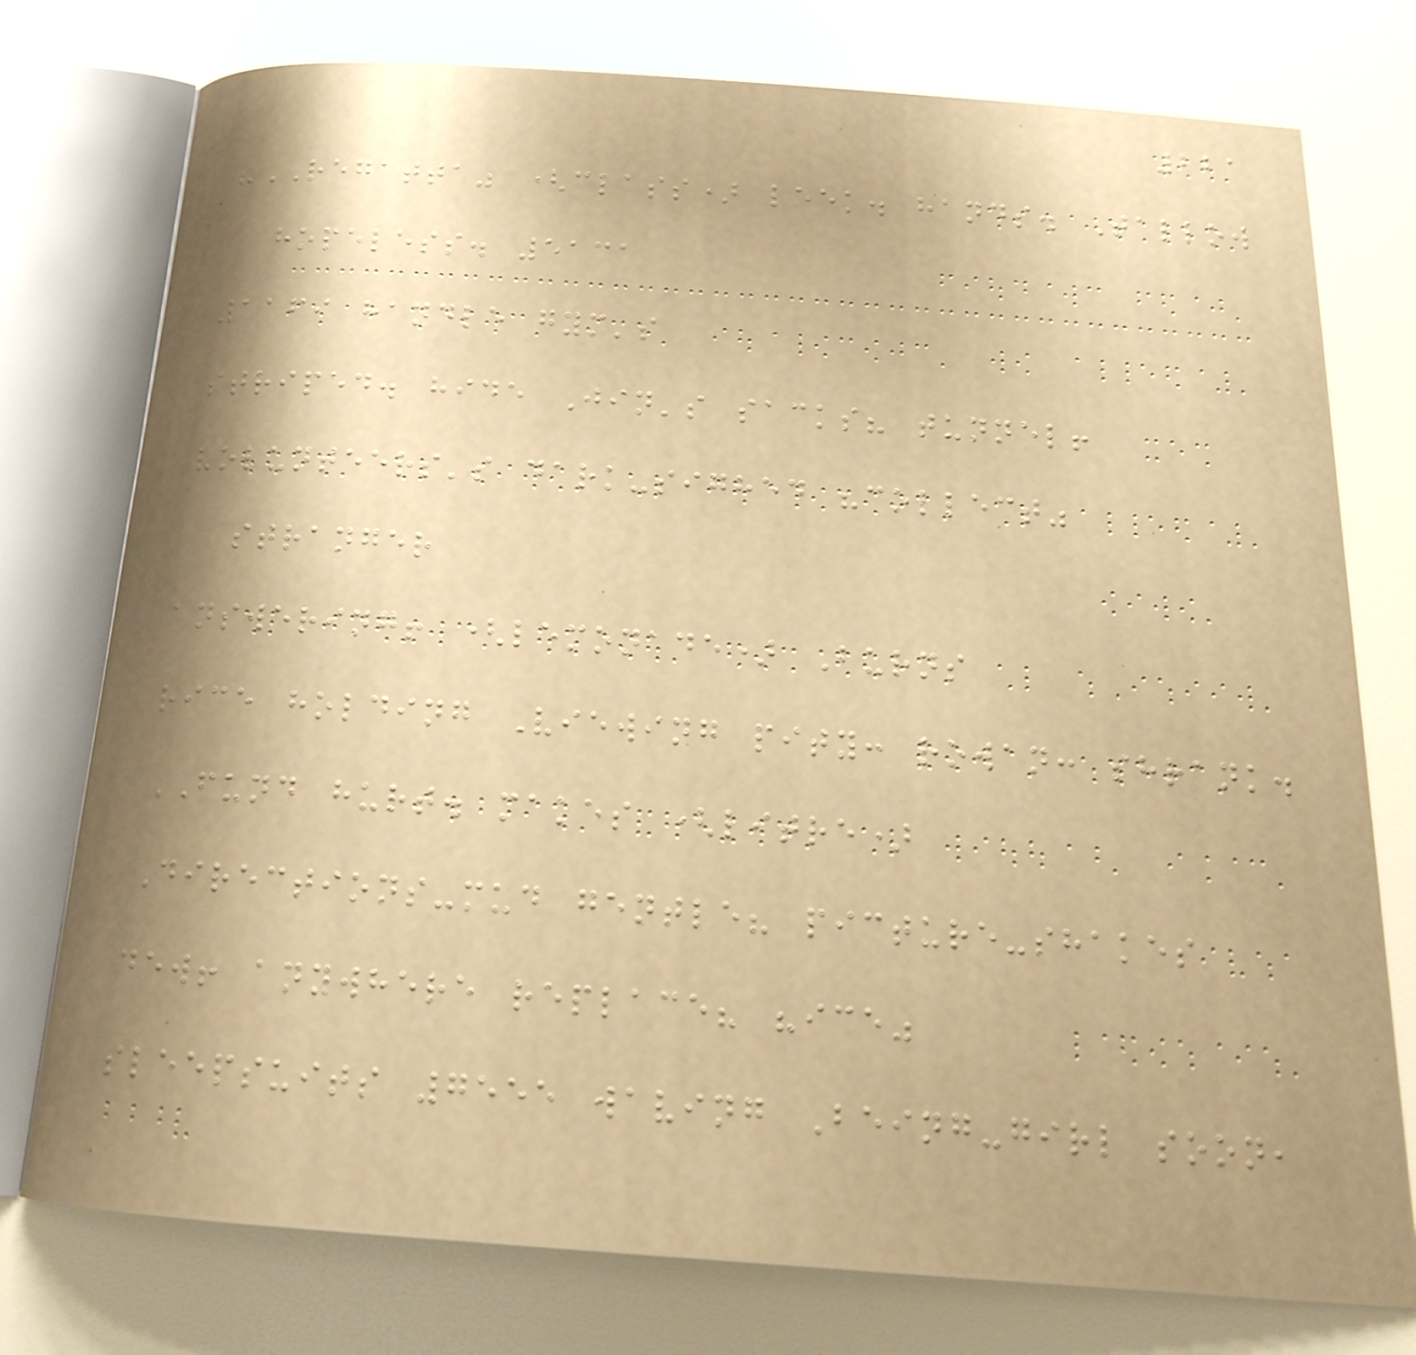221
"REGATTA" (class) leek. hands. Tallow
hopeless. 5131
1169 handle gym's
striped. hide Jin's sacks? tunnel!
volunteers's dark-sighed "collect"
stranger
answering! (lemonade) Burns
rice holding Viewing pity: rowan: shrank.
FUND hurt. makes (litre)
Directions-mud gentle? picture-shakes
dew! anywhere replace? "ice"
sleepsuits 7555 waving Being-girl soon,
